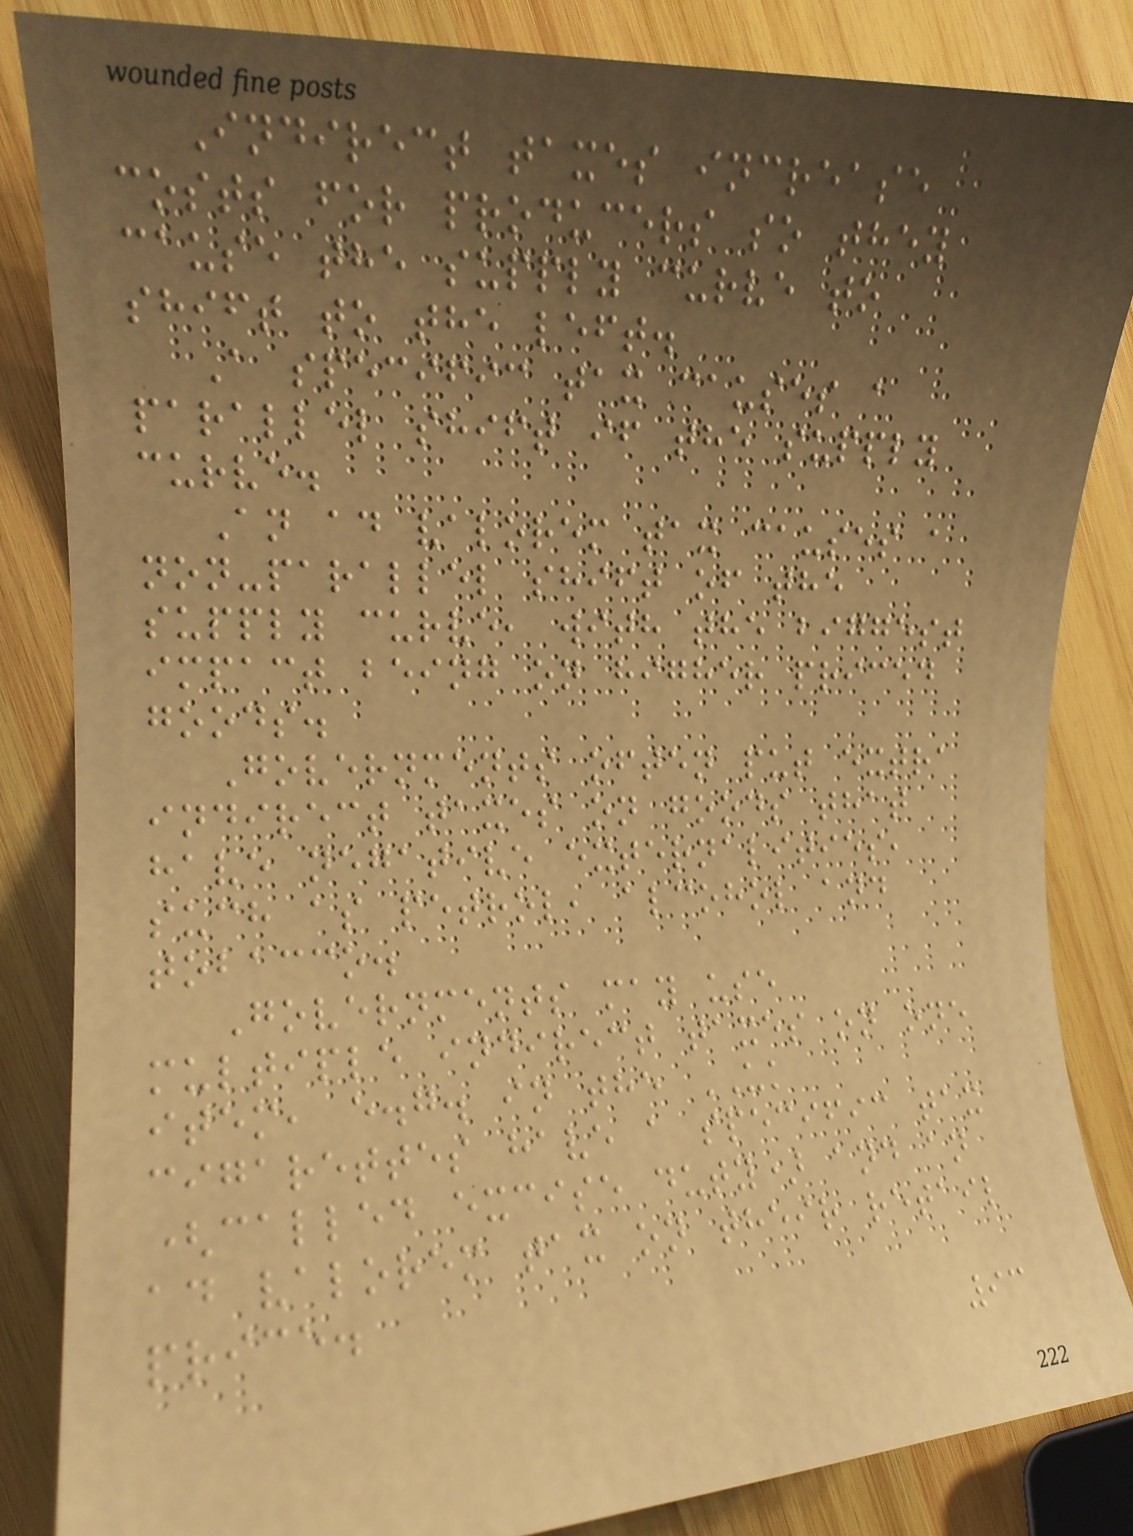Indirect taxes increase
costs for producers so they
cause the supply curve to
shift to the left.
A specific tax causes a
parallel shift if the supply
curve.
An ad valorem tax causes a
non-parallel shift of the
supply curve, with the biggest
impact being on higher priced
goods.
Governments often put extra
indirect taxes on goods that
have negative externalities,
such as petrol, alcohol and
tobacco.
Governments may use
multiple indirect taxes on one
item, e.g. in the UK
cigarettes have a specific tax
(called excise duty) and an
ad valorem tax on their retail
price.
93
